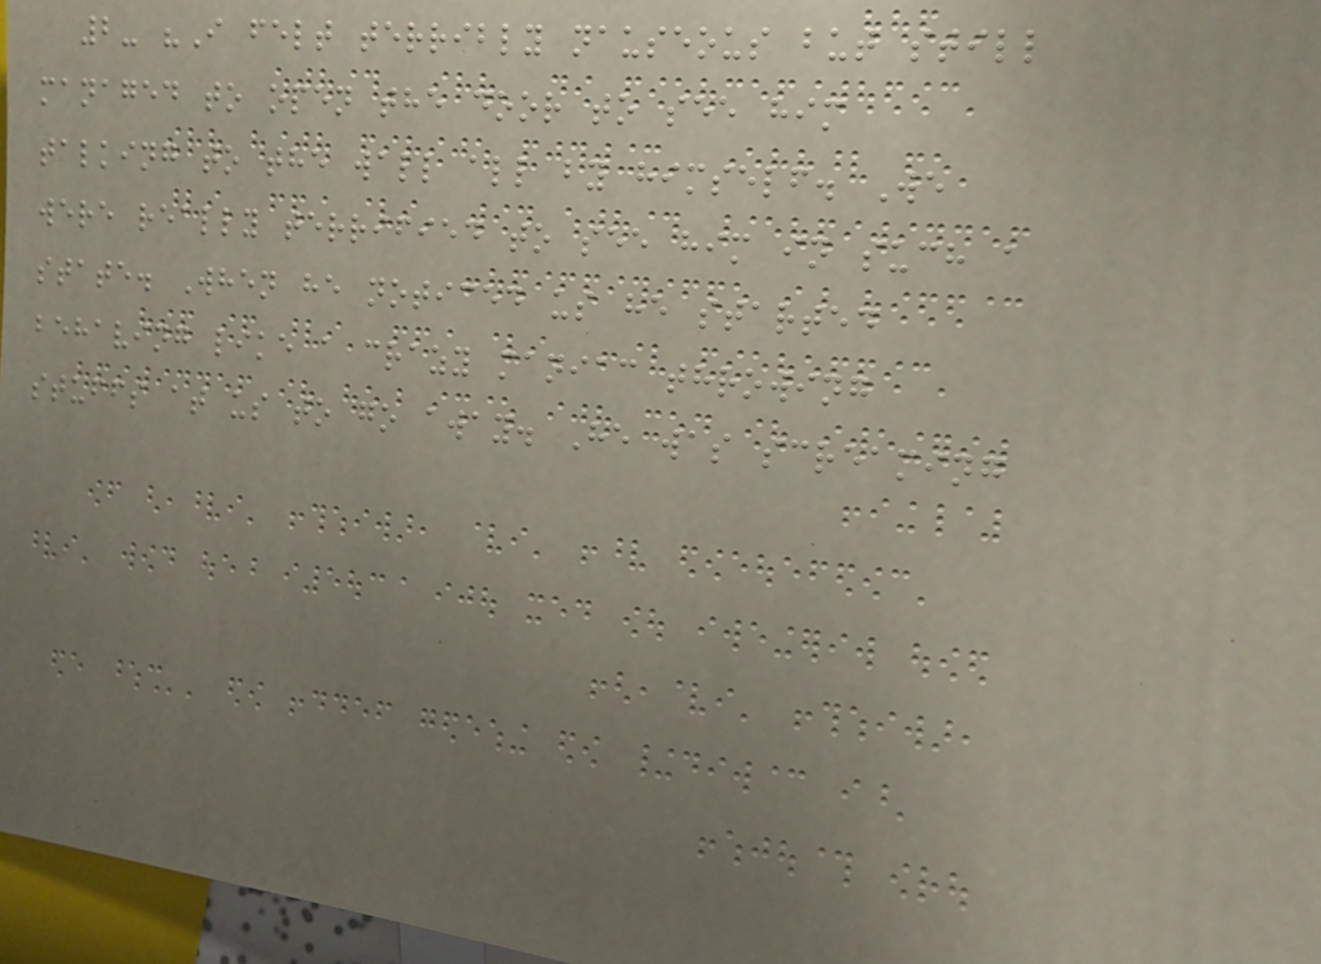2- "I felt terribly nauseous but still
managed to open the door to see him
talking to the wall all by himself. We
were really terrified to see him in such a
state. When he noticed us he started
behaving like a crazy maniac throwing
stuffs at us to go away. He was screaming
